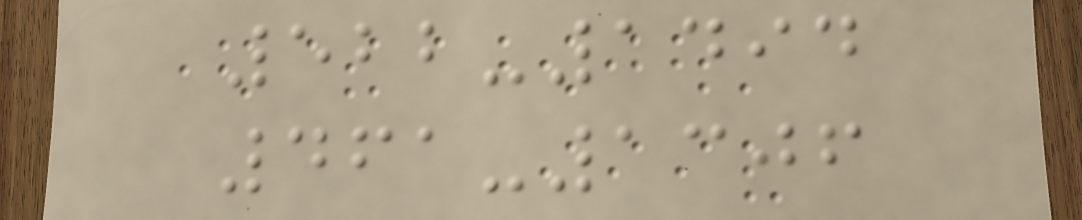522-1494
461-1306
